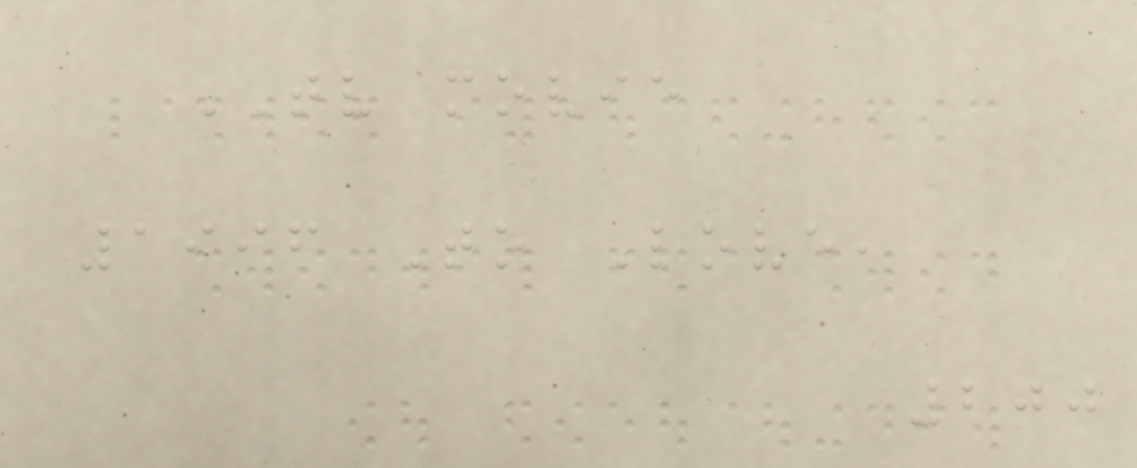TV movie
1996 To Love,
200
